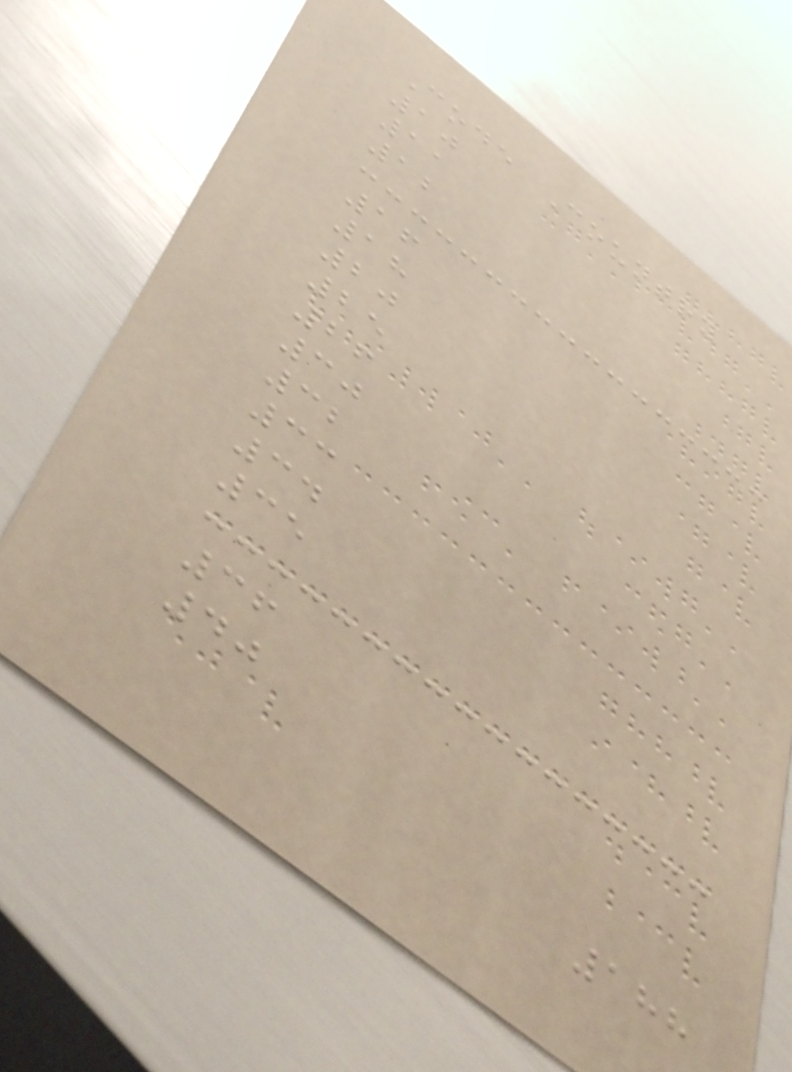Code Country
10
11
12
16
18
20
25
26
30
32
33
34
35
36
40
188
